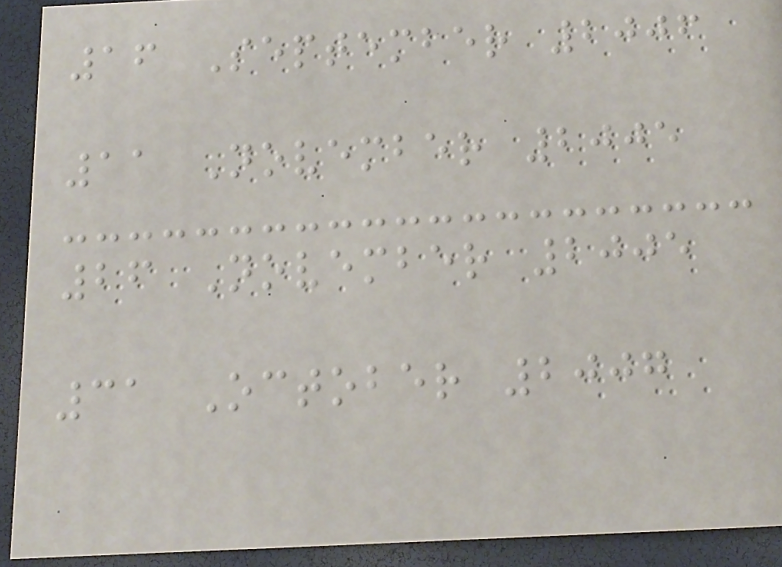16 September 2006
11 November 2005
26 November 2005
31 October 2007
